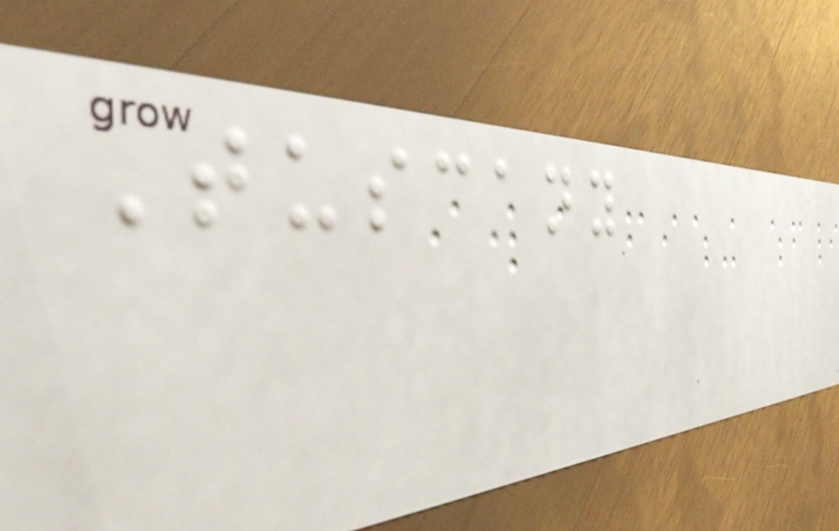Tuscany
